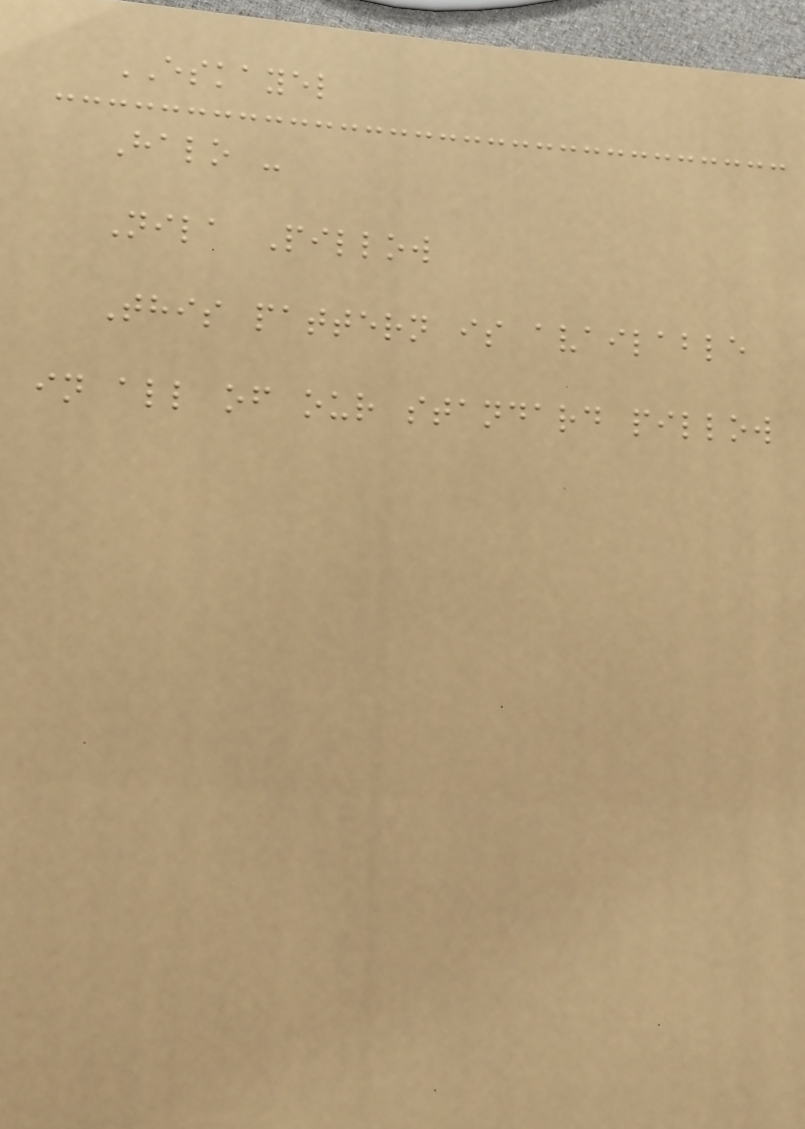ESKAYEL
Halo -
Nila Pillow
This pattern is available
in all of our standard pillow
